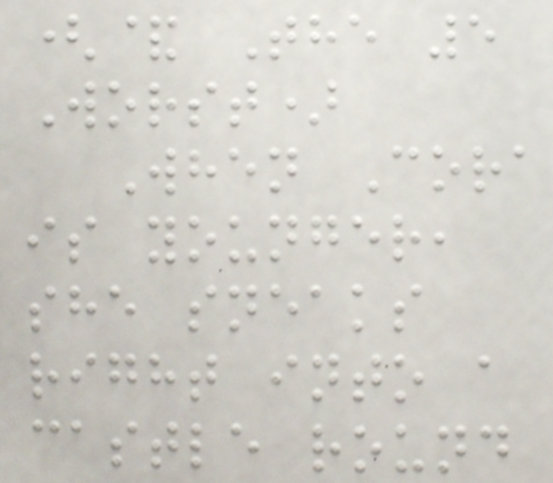(& The 5
Worst)
When Cora
is younger,
she sneaks
right into a
castle round
